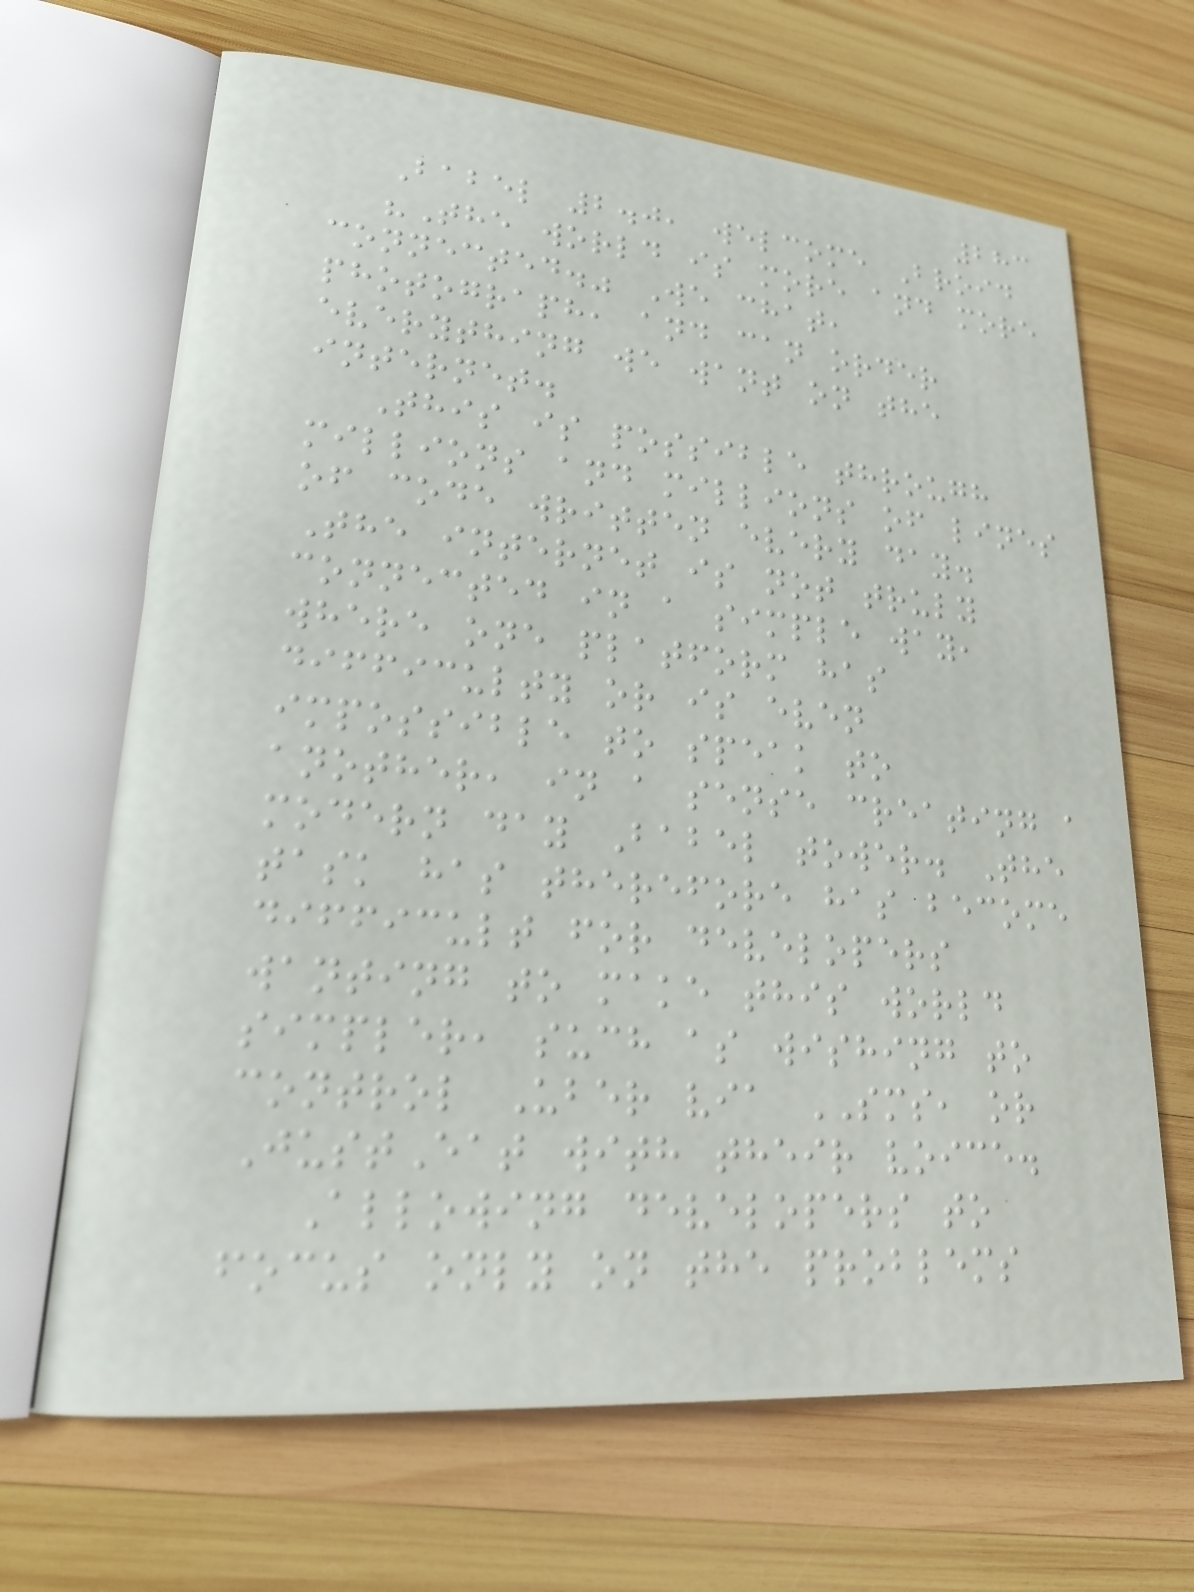283
Babel 2.0, welcome Broid
"The world is more and more
connected." We chat,
photograph, and can order
everything we want on the
internet.
This is possible through
millions and millions of lines
of code written every day.
The internet is not truly
connected in a simple way,
where one platform has
difficulty or is even
impossible to speak to
another, in a sense creating a
modern day Babel tower. The
task has therefore has become
difficult for developers
wanting to make this world
simpler, such as wishing to
control Uber via SMS, or
JustEat with their voice.
Allowing developers to
focus only on the problems
